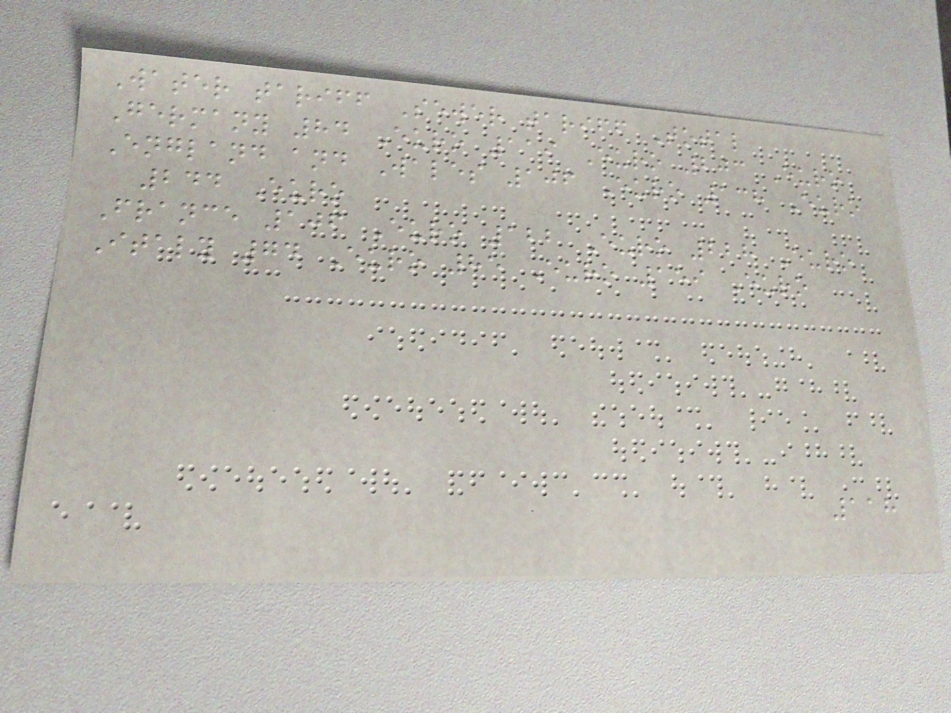Water tariff Sewer tariff Total
Germany 84 Euro 119 Euro 203 Euro
England and Wales 106 Euro 138 Euro
244 Euro
France 106 Euro 122 Euro 228 Euro
Italy 74 Euro 85 Euro 159 Euro
118
